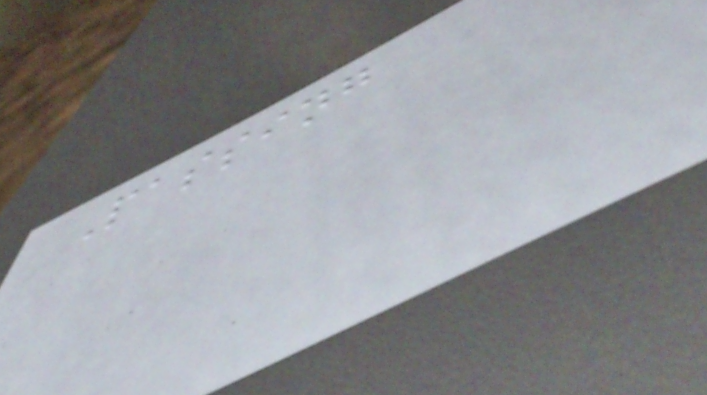Passing
